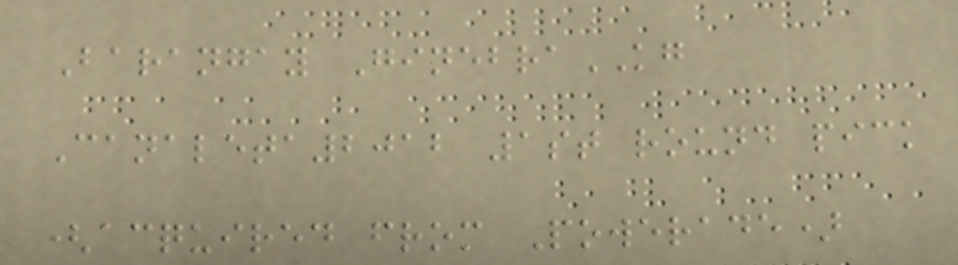Barangay GinebraKG
Canaleta2012 1st round pick
(acquired from Powerade)
